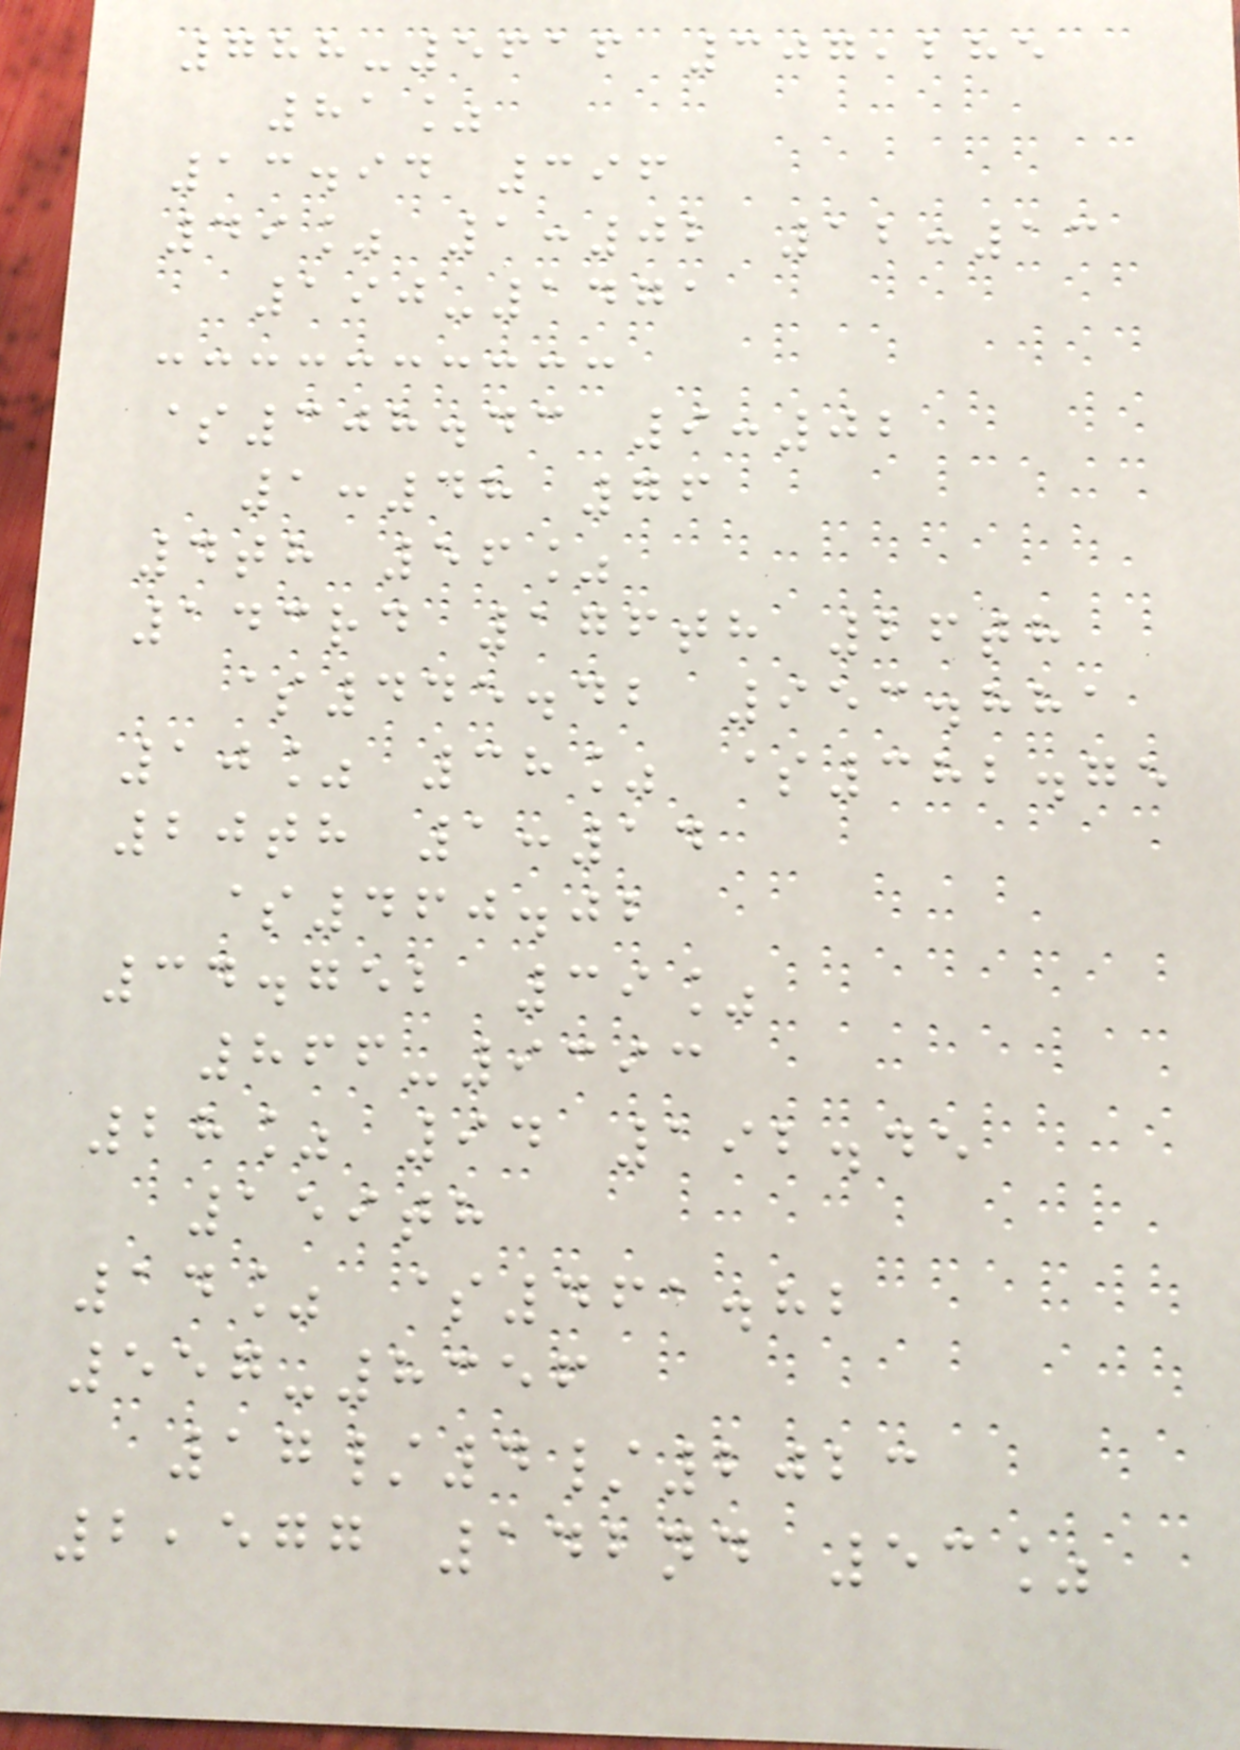788-5616 307,285
81%
13.94 396
49% 1:02 12:13
190-1471
$308.43 9:02
1:48 76
4th 56%
143rd 176th 26th
$445.42 953.881
10% 38% $382.75
20th 1:14
$460.02
34.752 39%
866-9393
28% 94 192.45
159th
14% $461.82
557-8356
17/4/2023
2,577 142nd 53%
